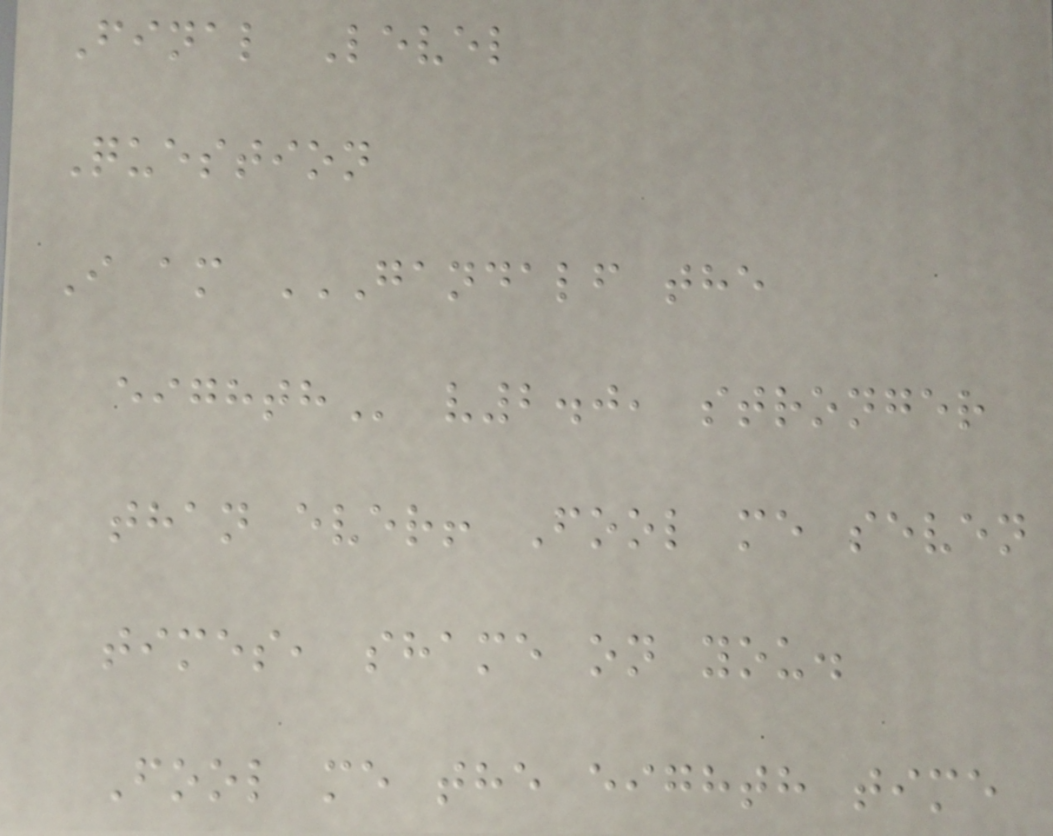Final Level
Question
I am GANDALF THE
EIGHTH v2.0, stronger
than ever! Fool me seven
times, shame on you.
Fool me the eighth time
